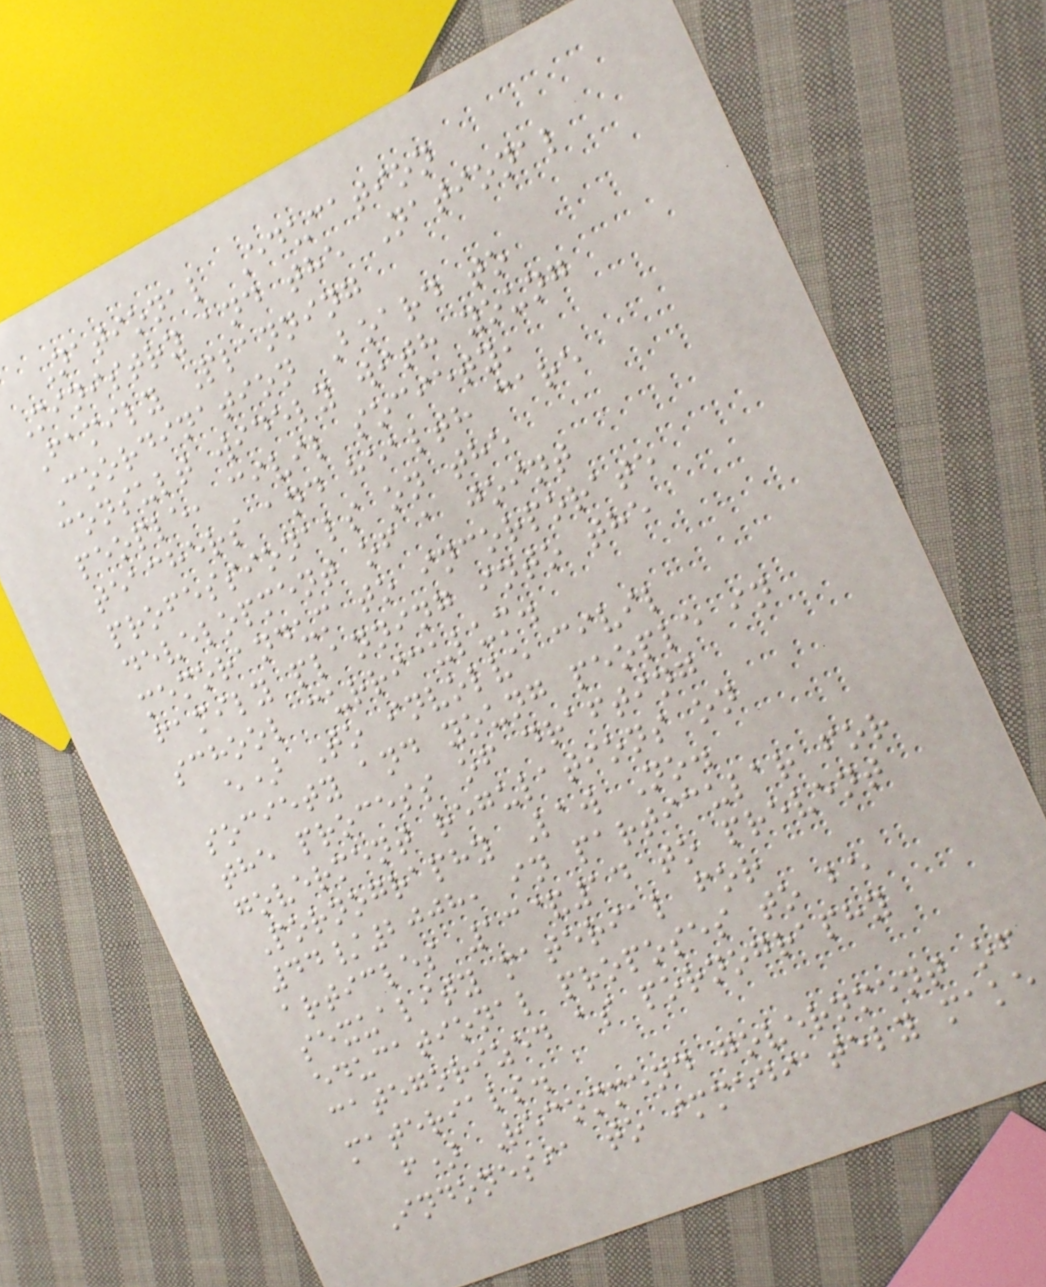National Education
Ministry and the National
Family Planning
Coordination Board to
consult widely with young
people, civil society,
teachers and health care
professionals on the
development of a joint
memorandum to incorporate
family planning into the
school curriculum.
e) To involve civil
society and young people in
the process of drafting
goverment regulations on
Pornography Law No.
44/2008, in particular for
articles 13&14 to prevent
sexuality material for
educational proposes to be
categorized as pornography
materials.
f) Recommend government of
Indonesia to immediately make
